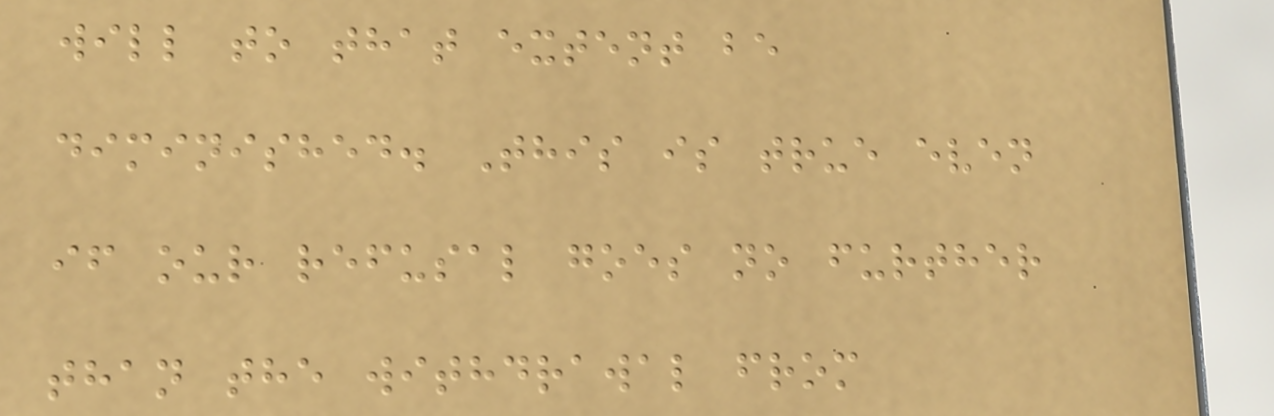will to that extent be
diminished. This is true even
if our refusal goes no further
than the withdrawal from
